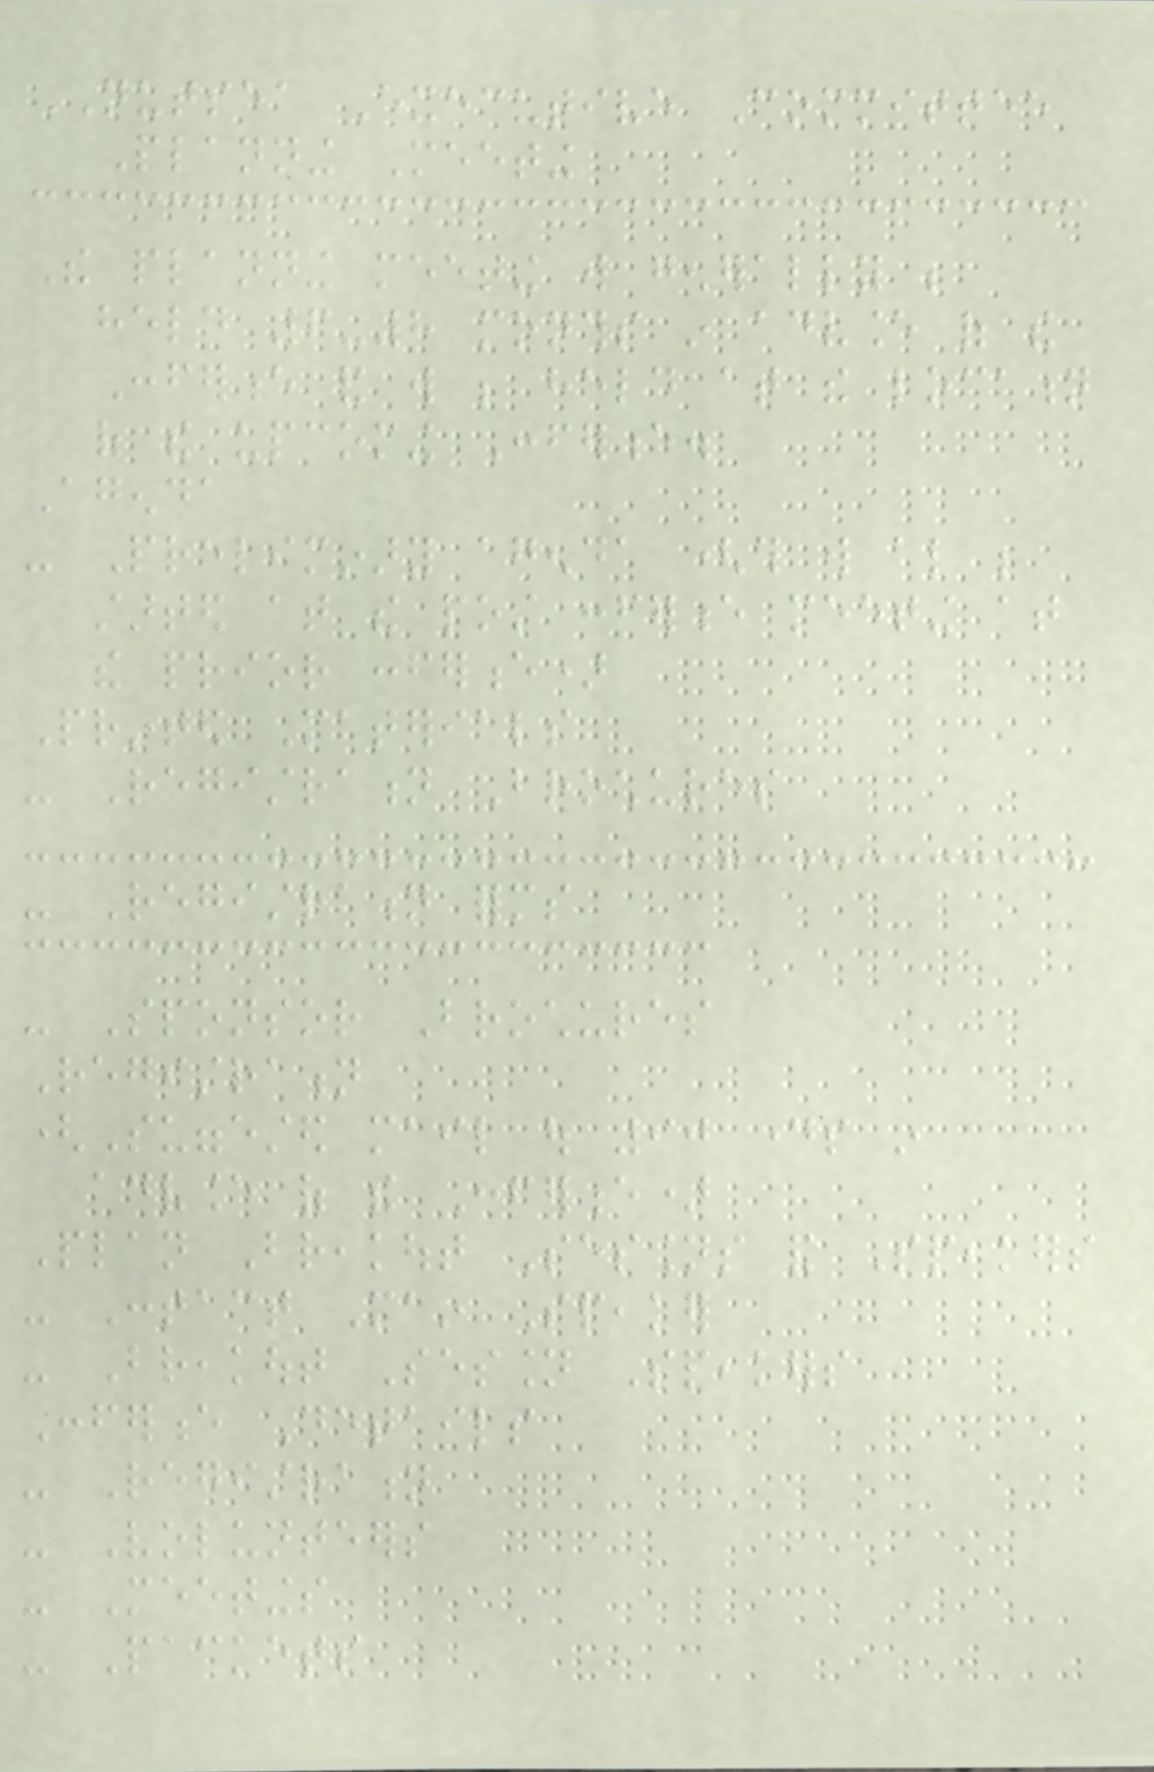NUTSEA Executive Committee
Planning Meeting
The planning meeting will generally be
held 6-8 months in advance of the
Conference and will be held at the location
of the upcoming Conference.
Agenda
- Preliminary agenda (this will also be
started at the post conference meeting at
the prior conference)
Printed Materials
- Registration Brochures
- Registration forms
- Sponsor Brochures
Registration
(Suggested mail out 90 days in
advance of the Conference)
Plan Breakout Sessions and Speakers
- Contact Main Speaker
- Breakout Session Speakers
Conference Details
- Registration
- Volunteers
- Meetings
- Packets
